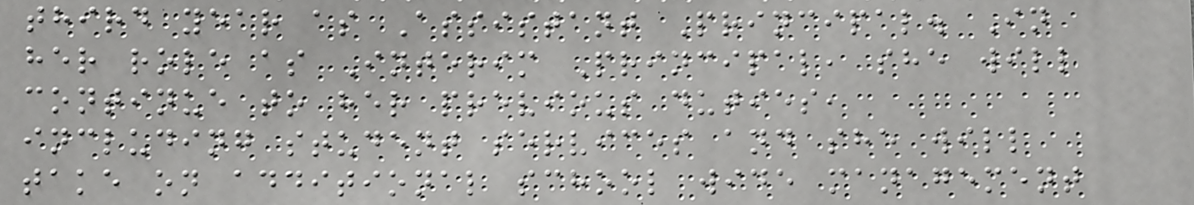third year as Assistant Principal. In
her role as Interim Principal, she will
continue to her previous duties,
including student services and she will
take on additional school wide management
